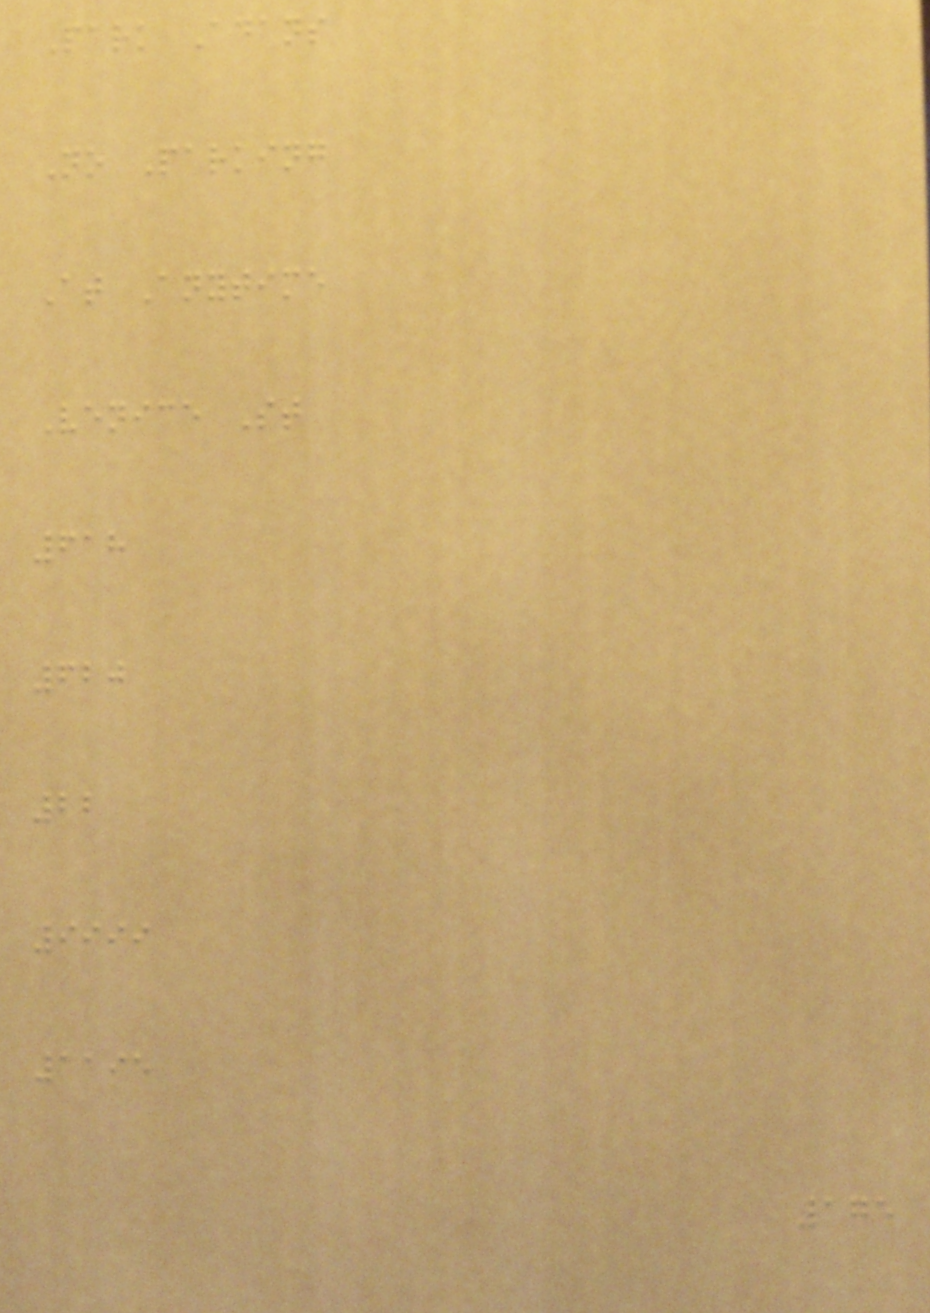Park Adans
No Parking
At Anytime
Venice St
618
620
22
9999
1195
175
